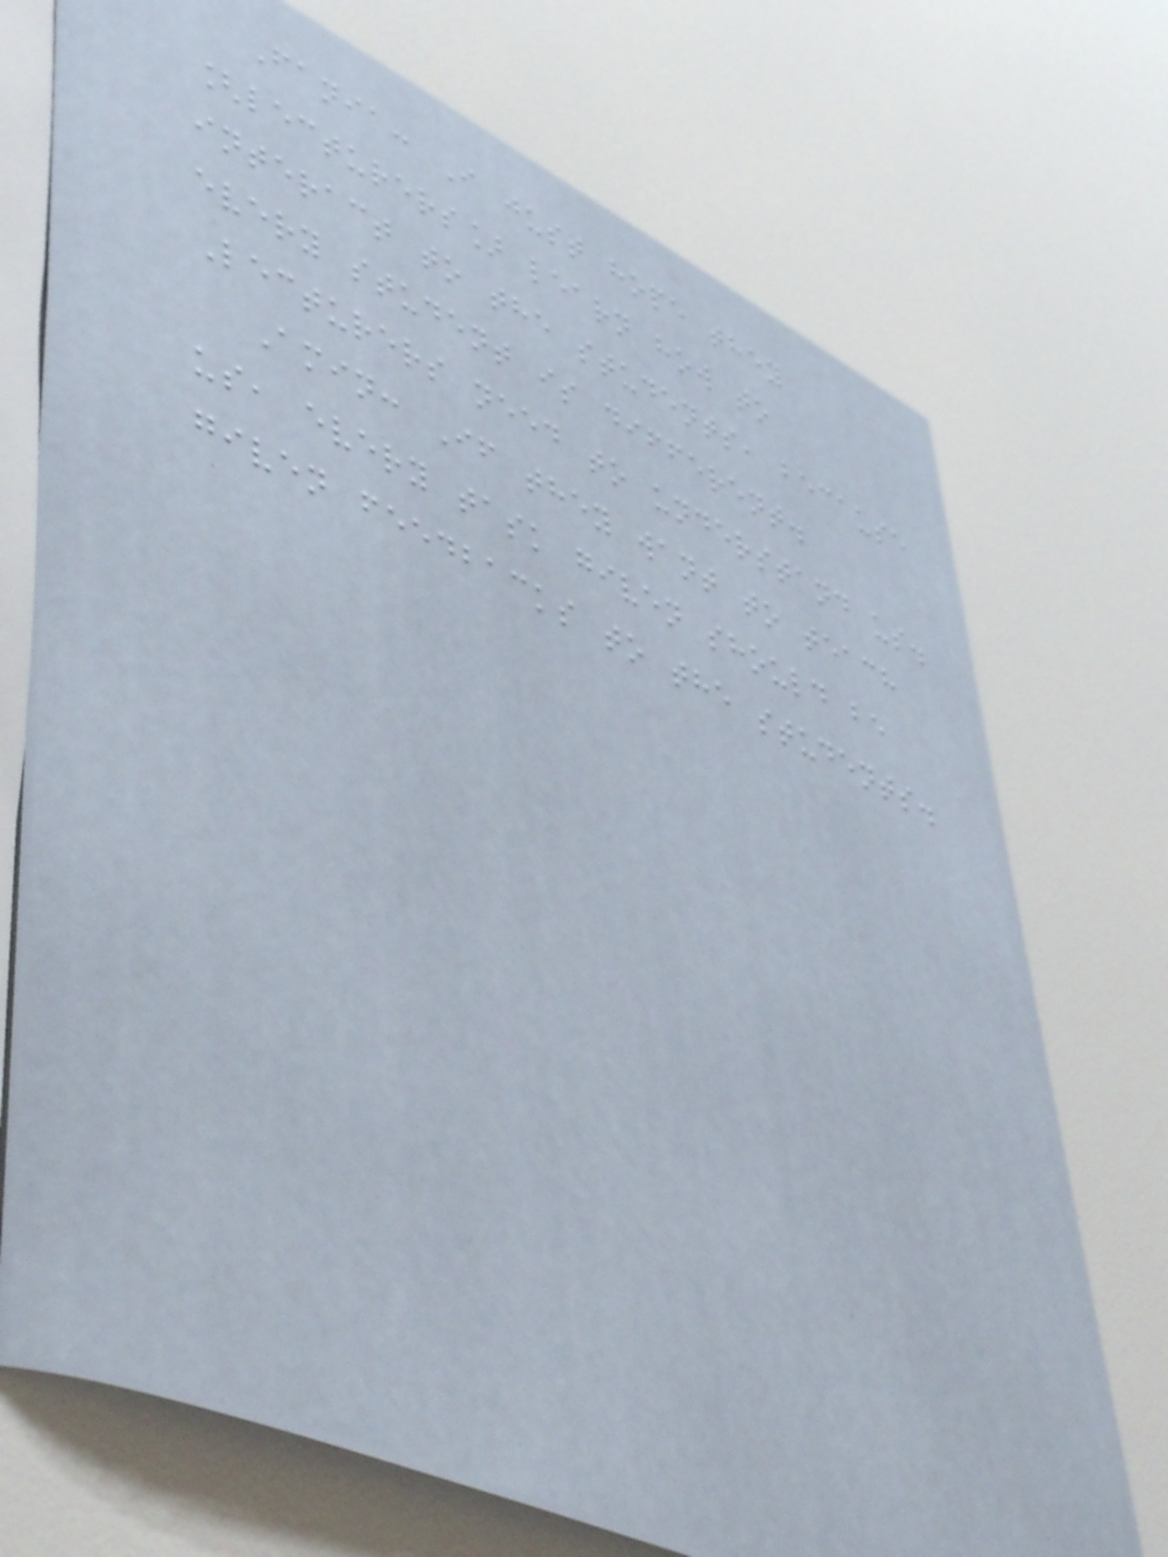Fania: I just hope they
[lecturers] learn how to
interact to the students, because
every student is different.
Lecturers need to understand us.
Amin: If they want to teach
us, every task given should be
given feedbacks to the students.
